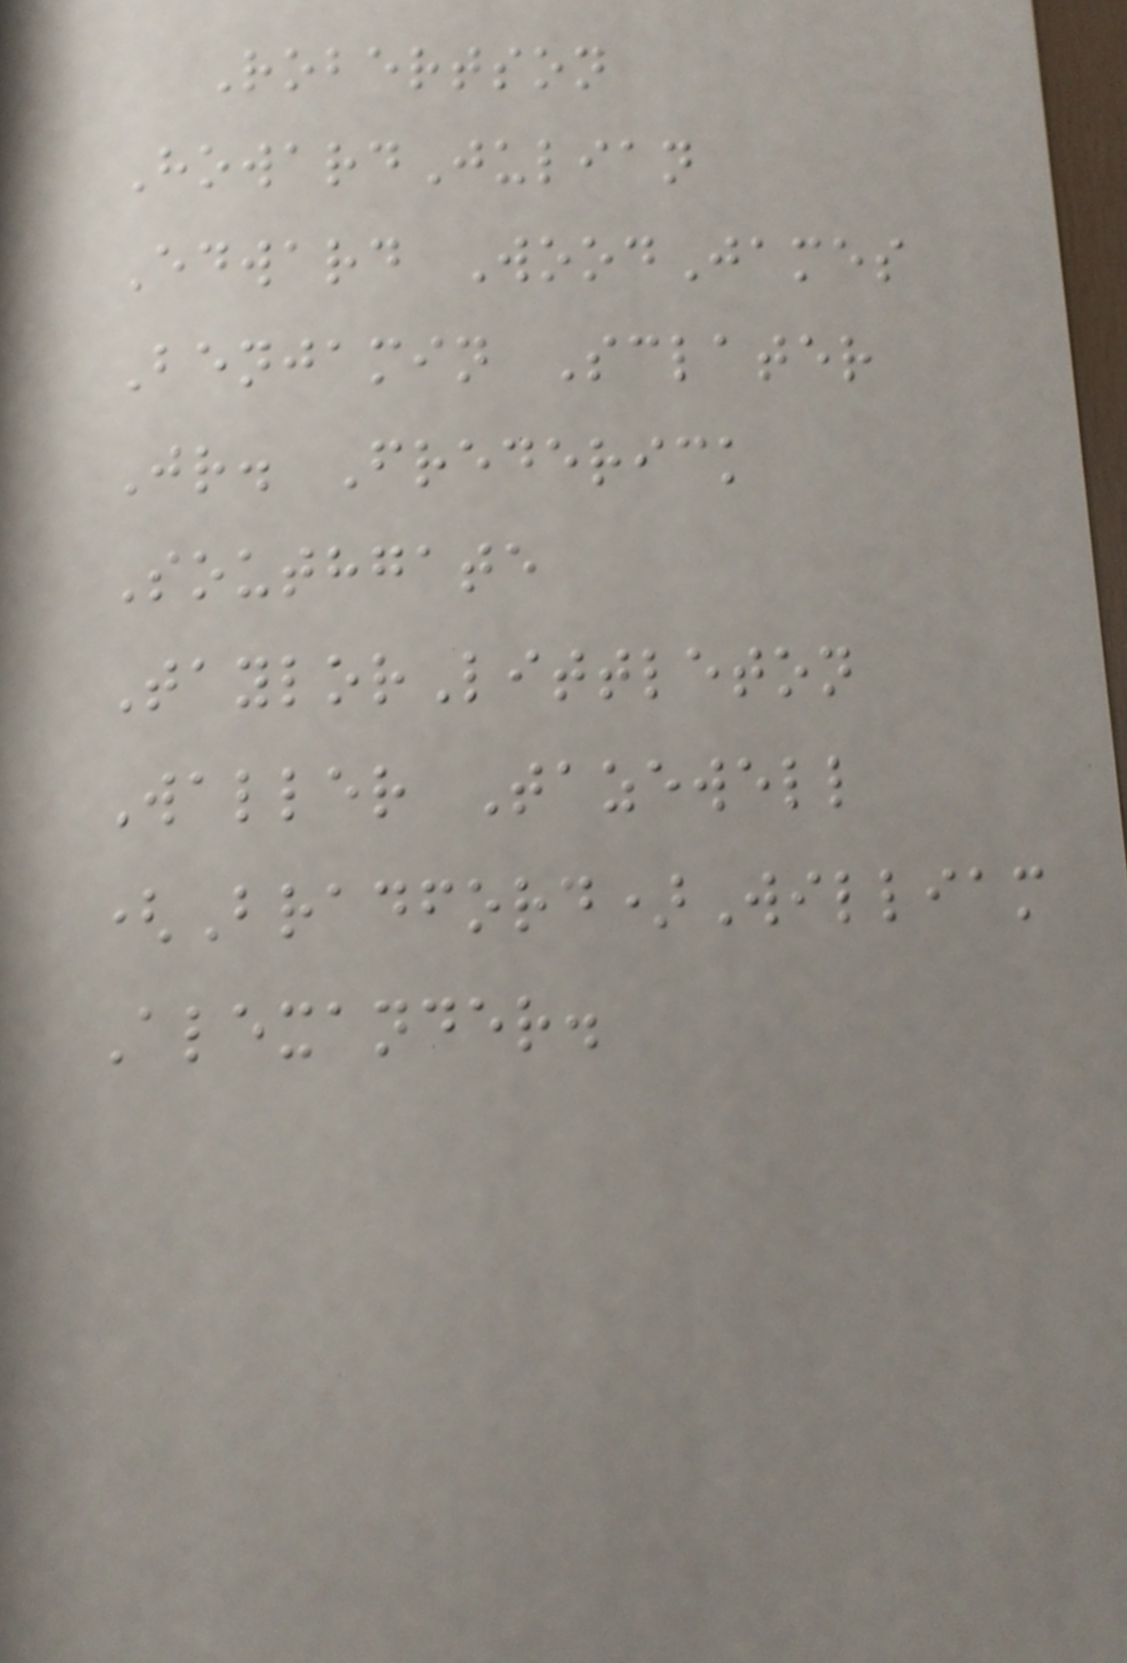Robertson
HowardJulian
Edward WoodJames
Benjamin Sclater
Jr. Frederick
Southgate
TaylorLittleton
Waller Tazewell
(Bradford)William
Alexander.
